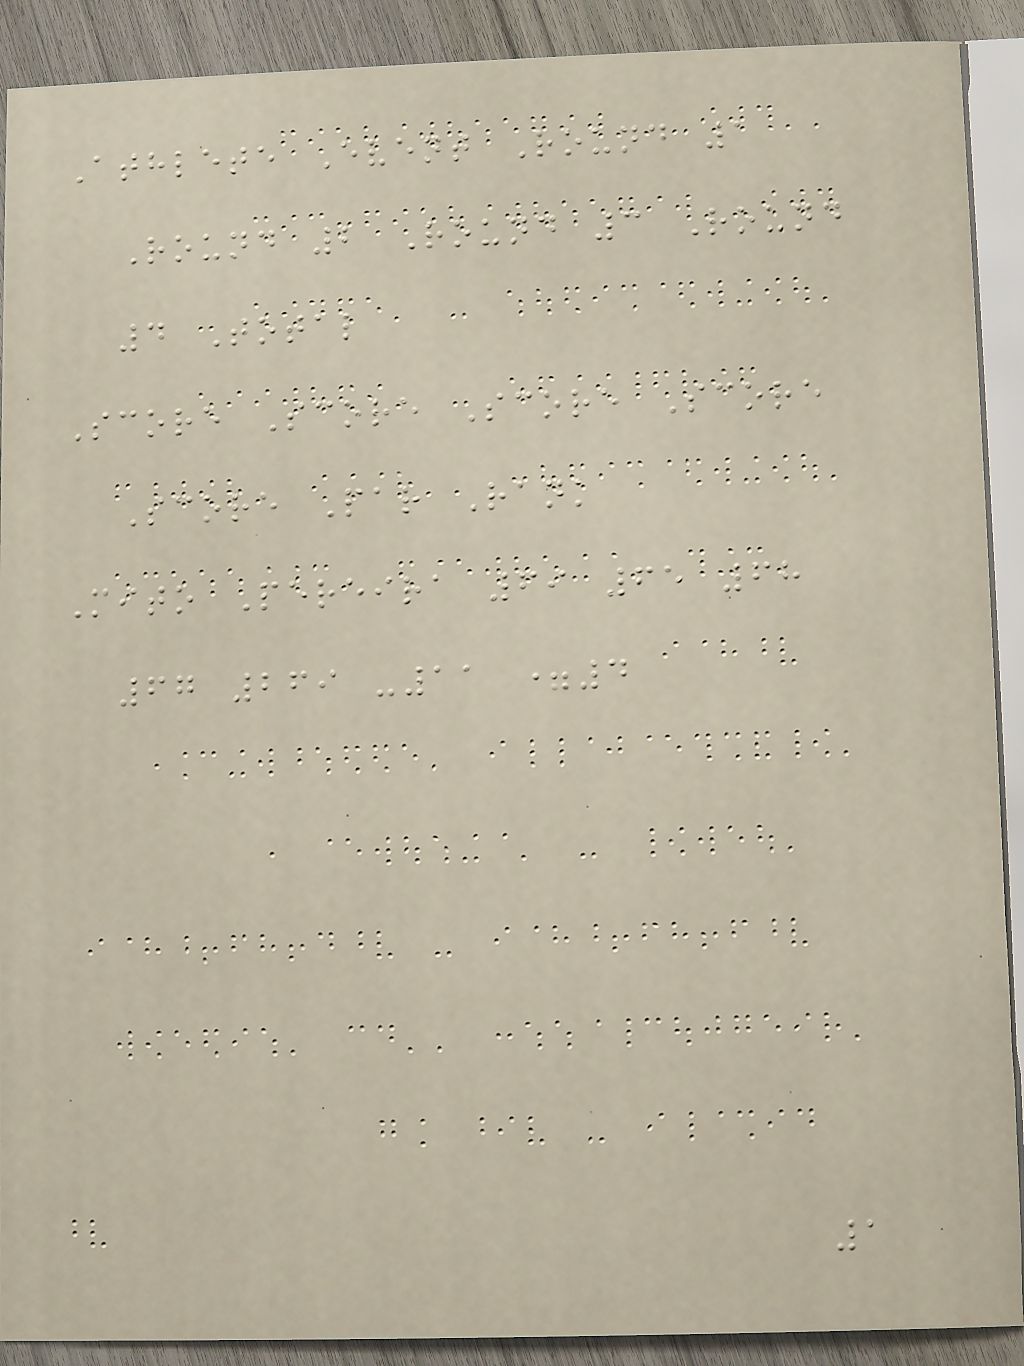Athlete Event Round 1
Round 2 Round 3 Round
4 Total
Score Score Score Score
Score Par Rank
Mito Pereira 69 65 68
67 269 -11 =4
1
